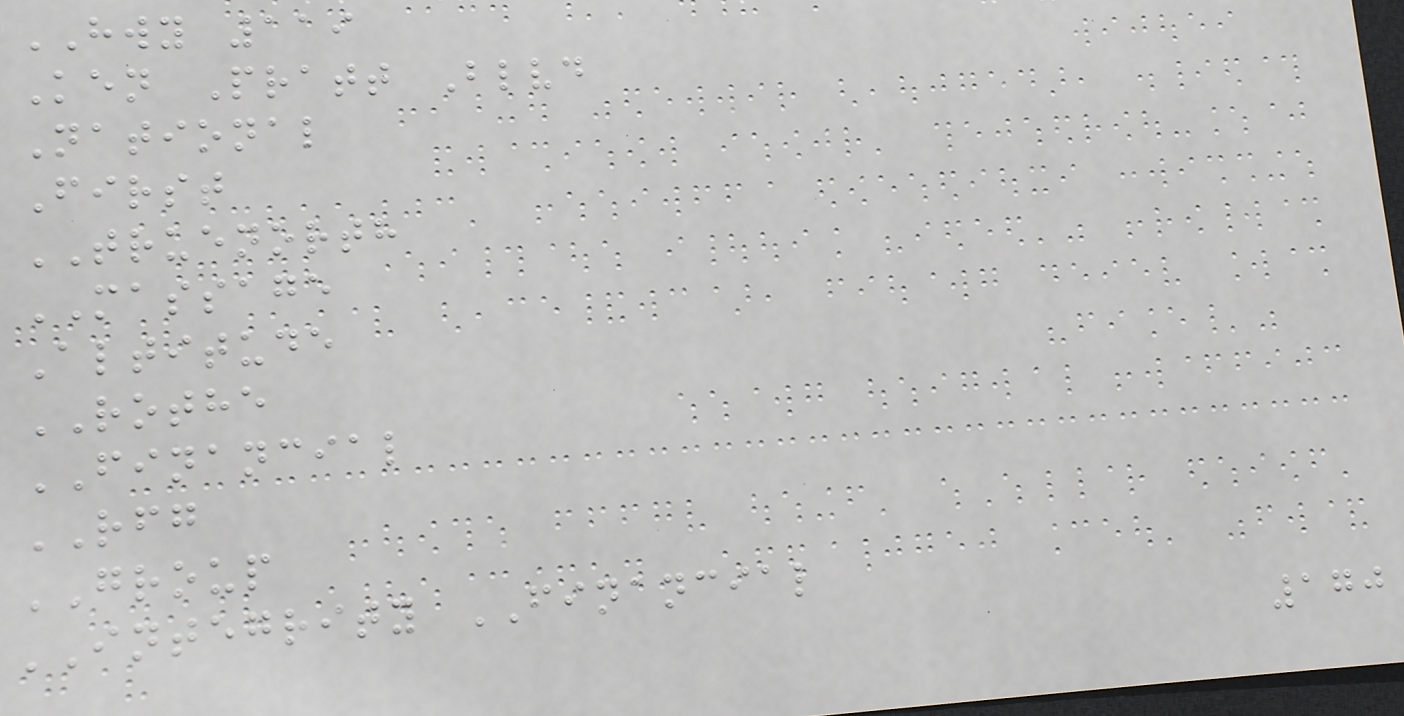HWY 119
Ken Pratt Blvd
National
First
TRUENORTH
MASSAGE
Altitude
ROTHE
FINANCIAL
RFG
GROUP
INTEGRITY FINANCIAL
170
